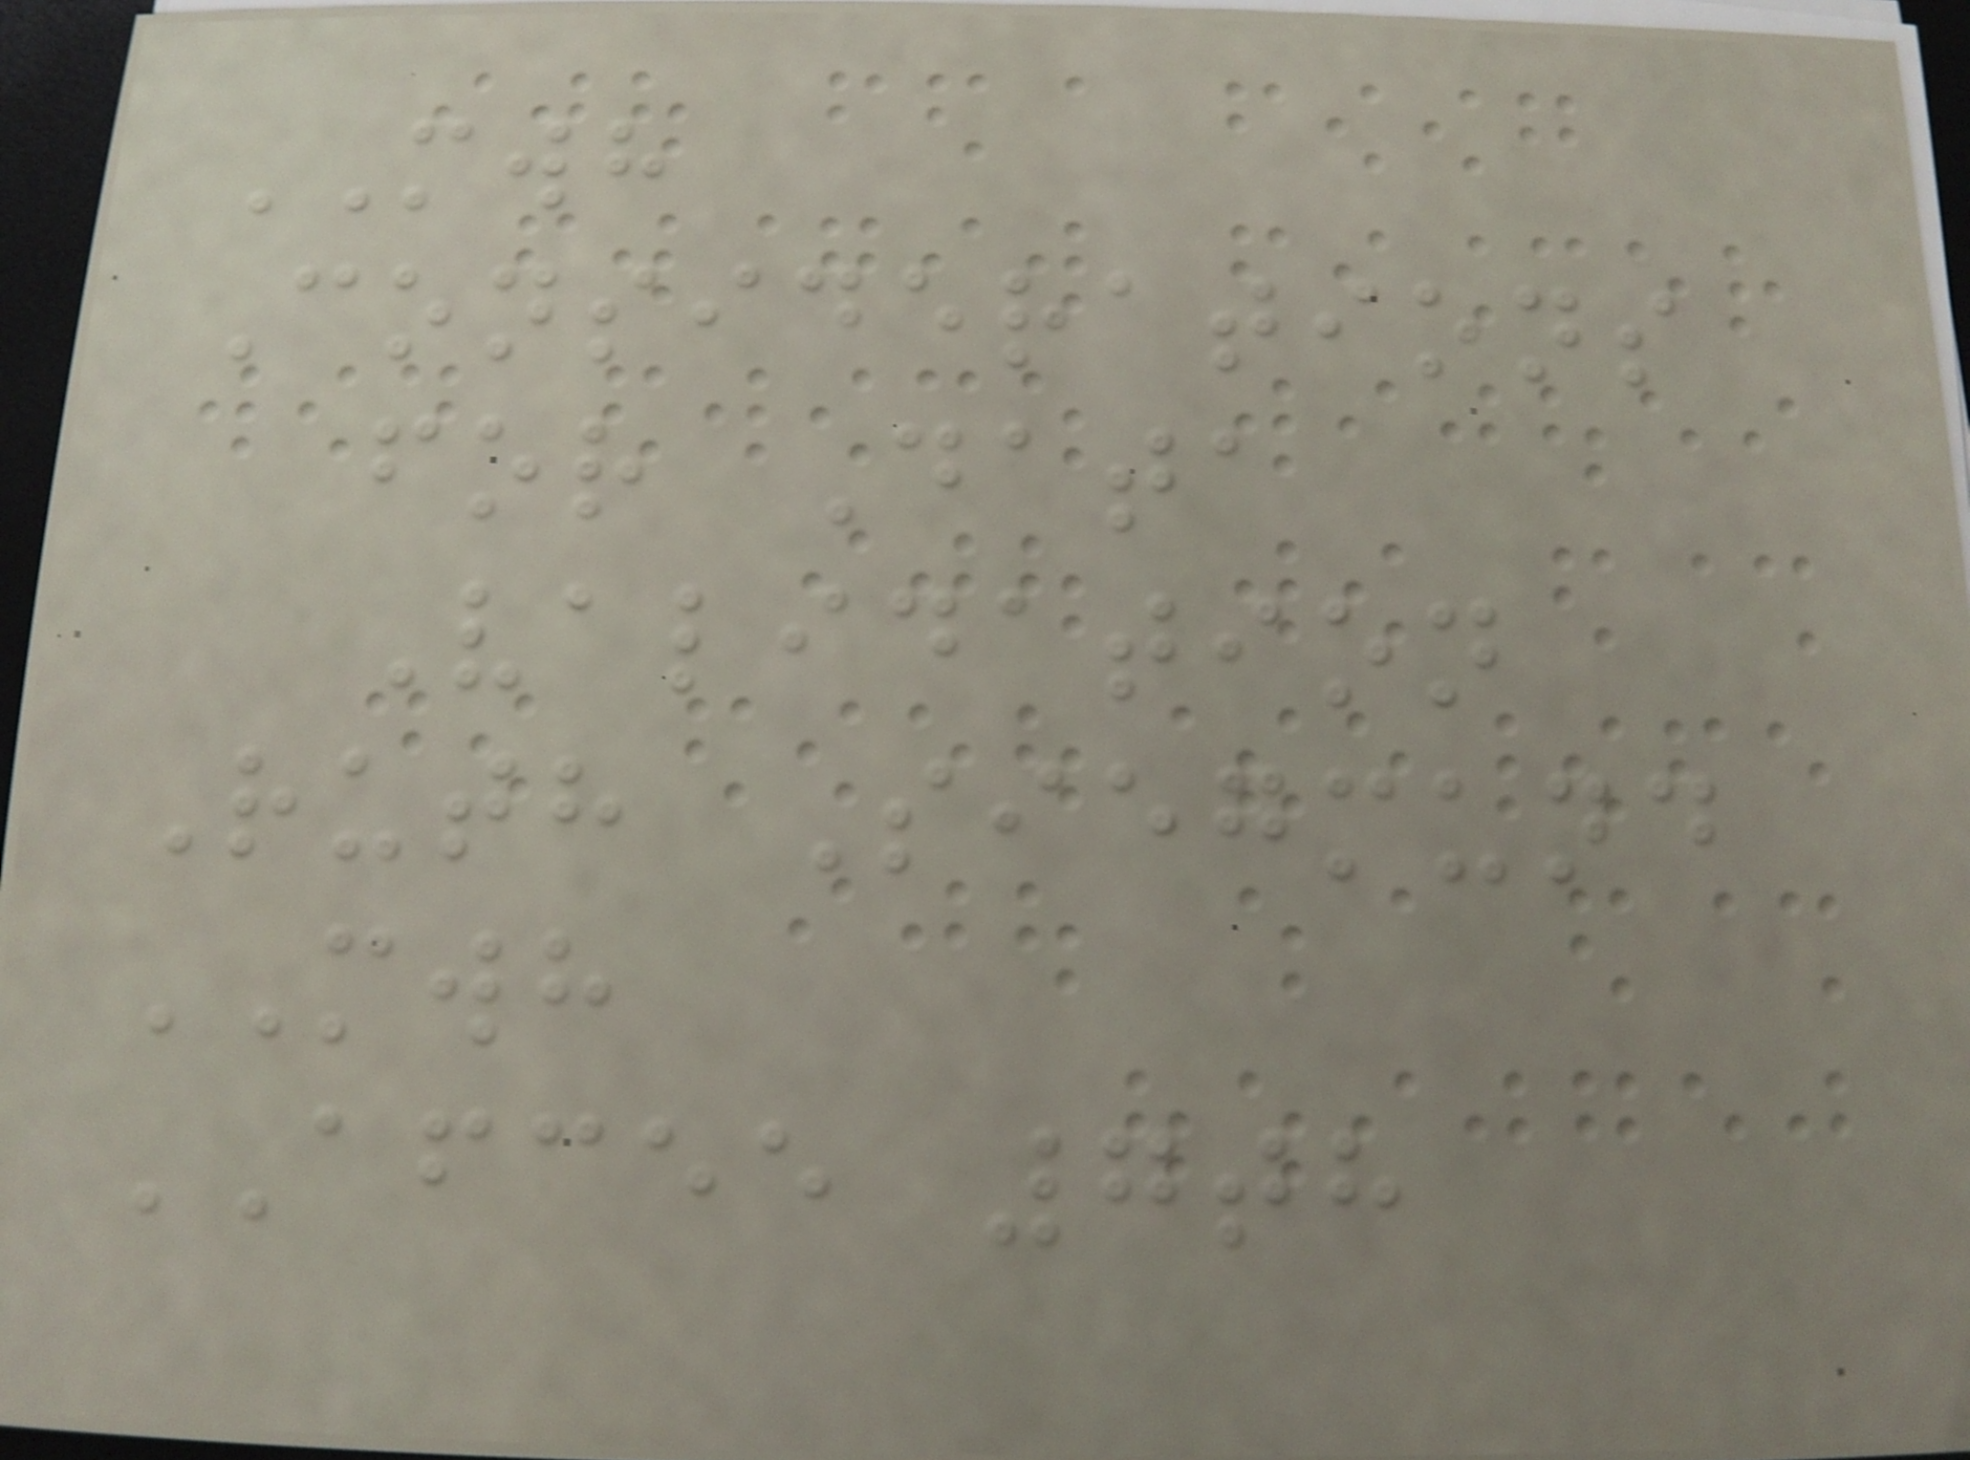MWH
Considerations
for Data
Validation
Ruth Siegmund
MWH
AFCEE 7th
